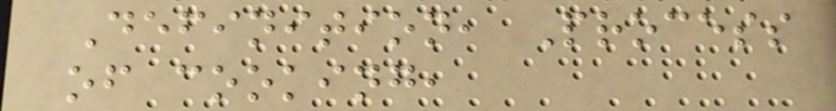Definition, Process
of cooking,
